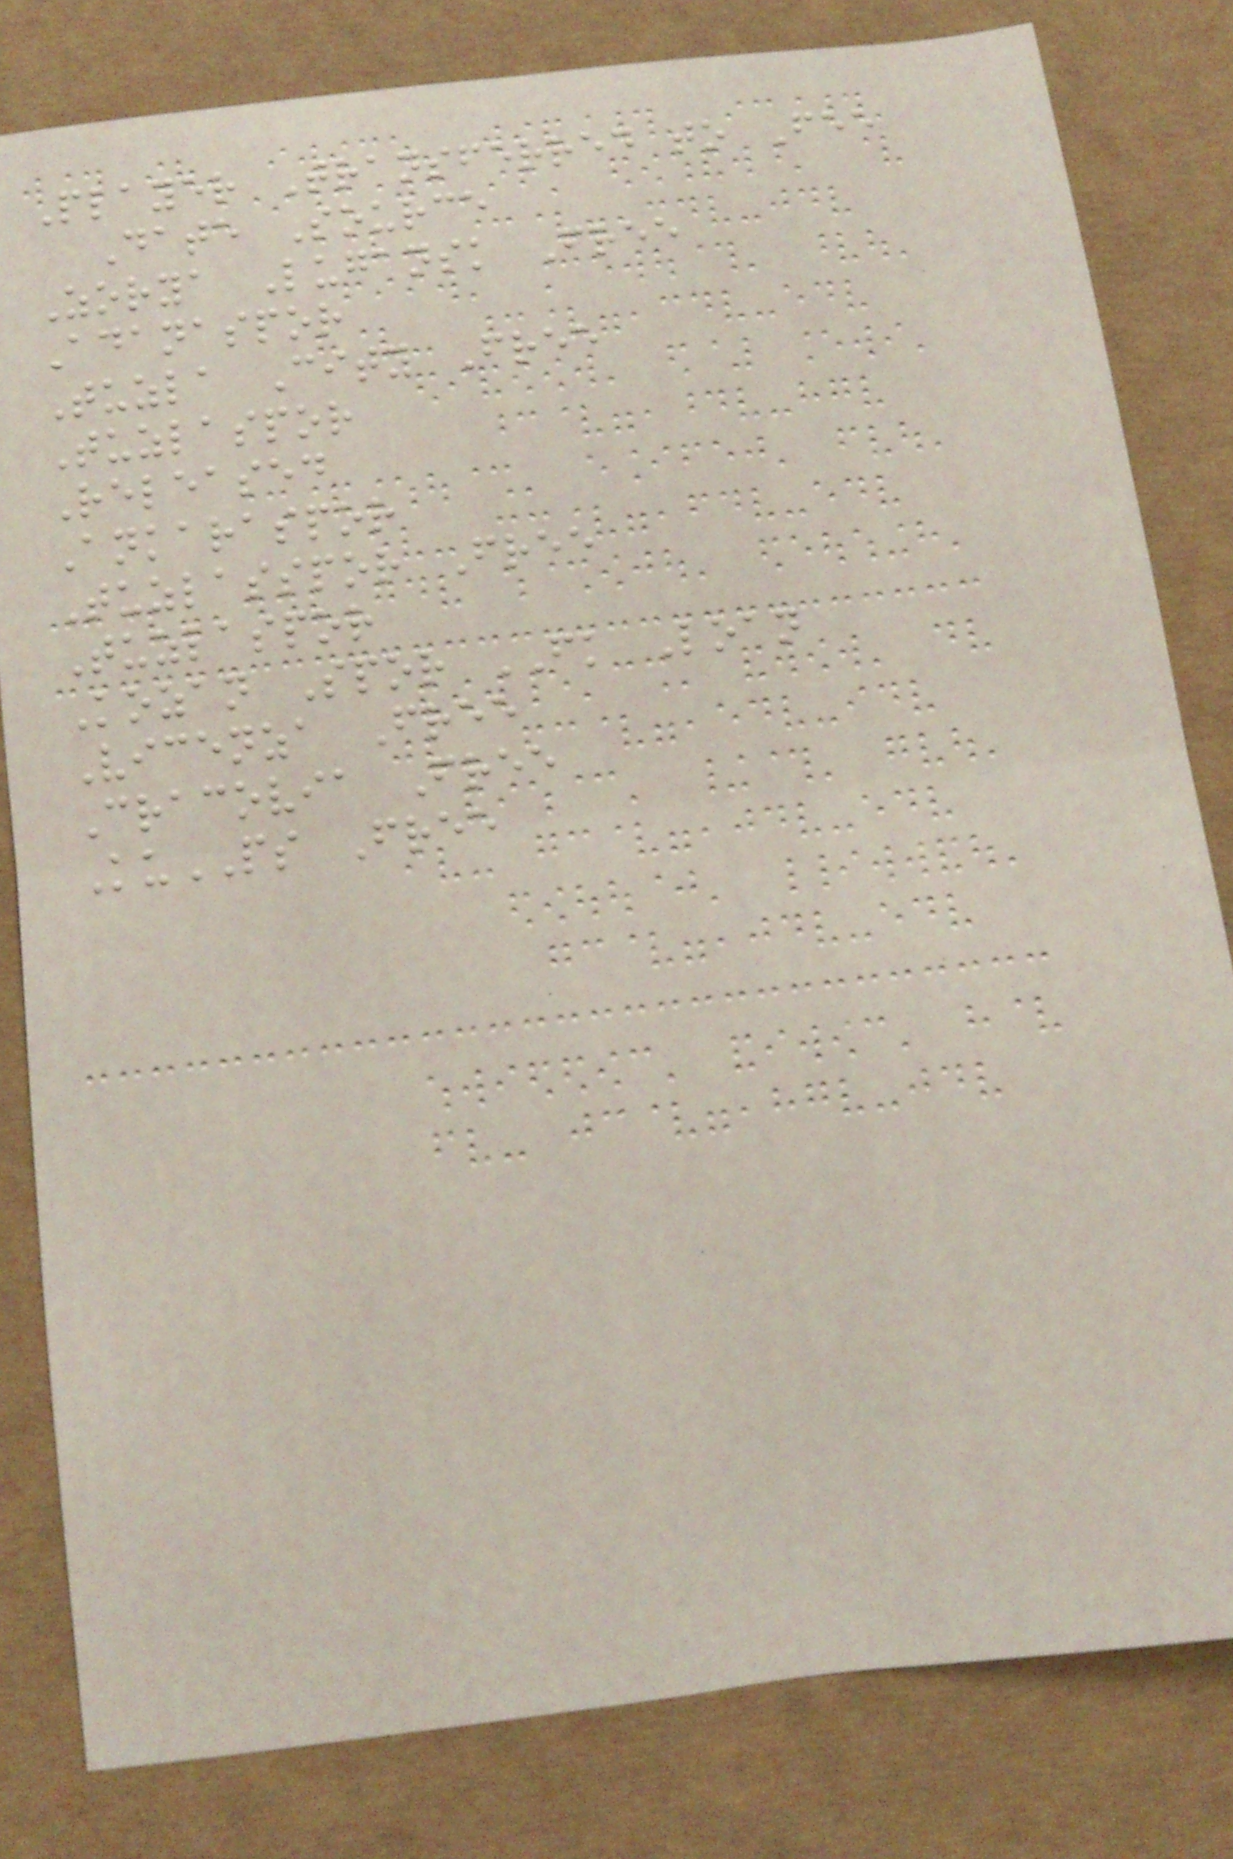Player Transferred to Fee
Date Source
Zorya Lugansk Free
Adanaspor
Tuzla City Free
Tuzlaspor
Released
Ankaraspor
Tuzlasspor Free
Tuzlaspor
Kozan Spor FK Loan
Vicenza Free
Cracovia Free
KuPS Free
